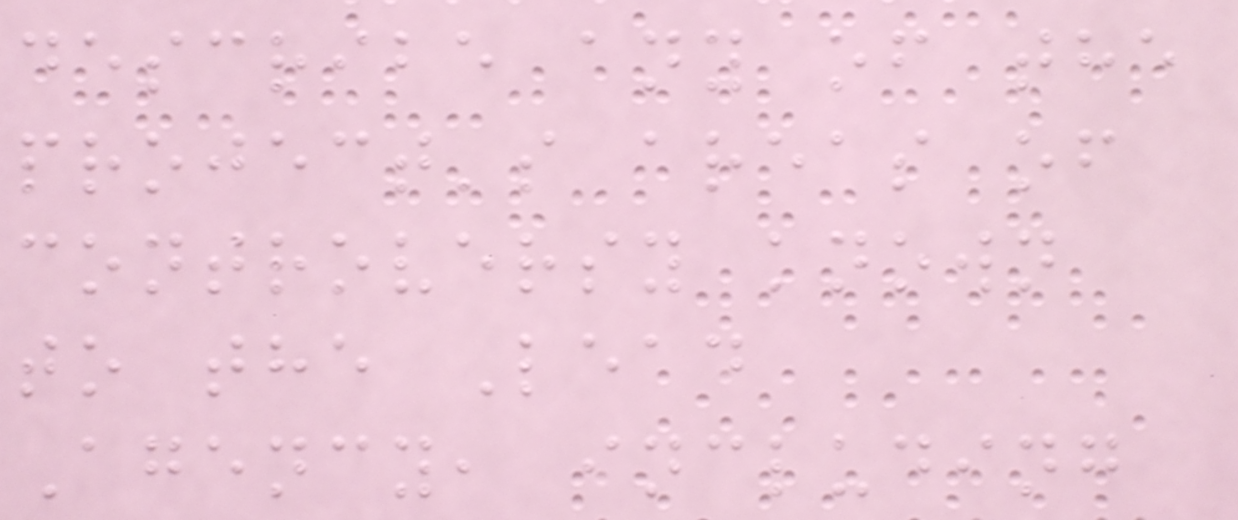describe any of the
project's areas of
controversy known
to the Lead
Agency, including
